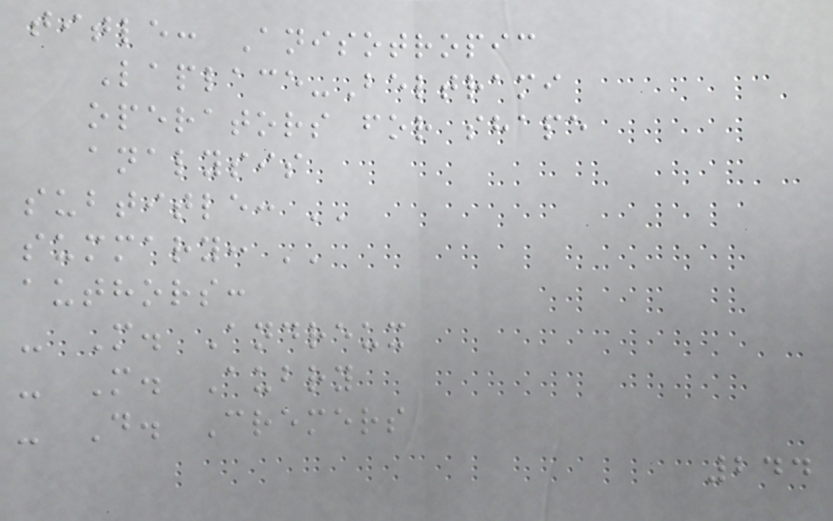title: Anisotropic
Laplace-Beltrami
operators for shape
analysis
subtitle: ''
summary: ''
authors:
- M. Andreux
- M. Aubry
- D. Cremers
244
